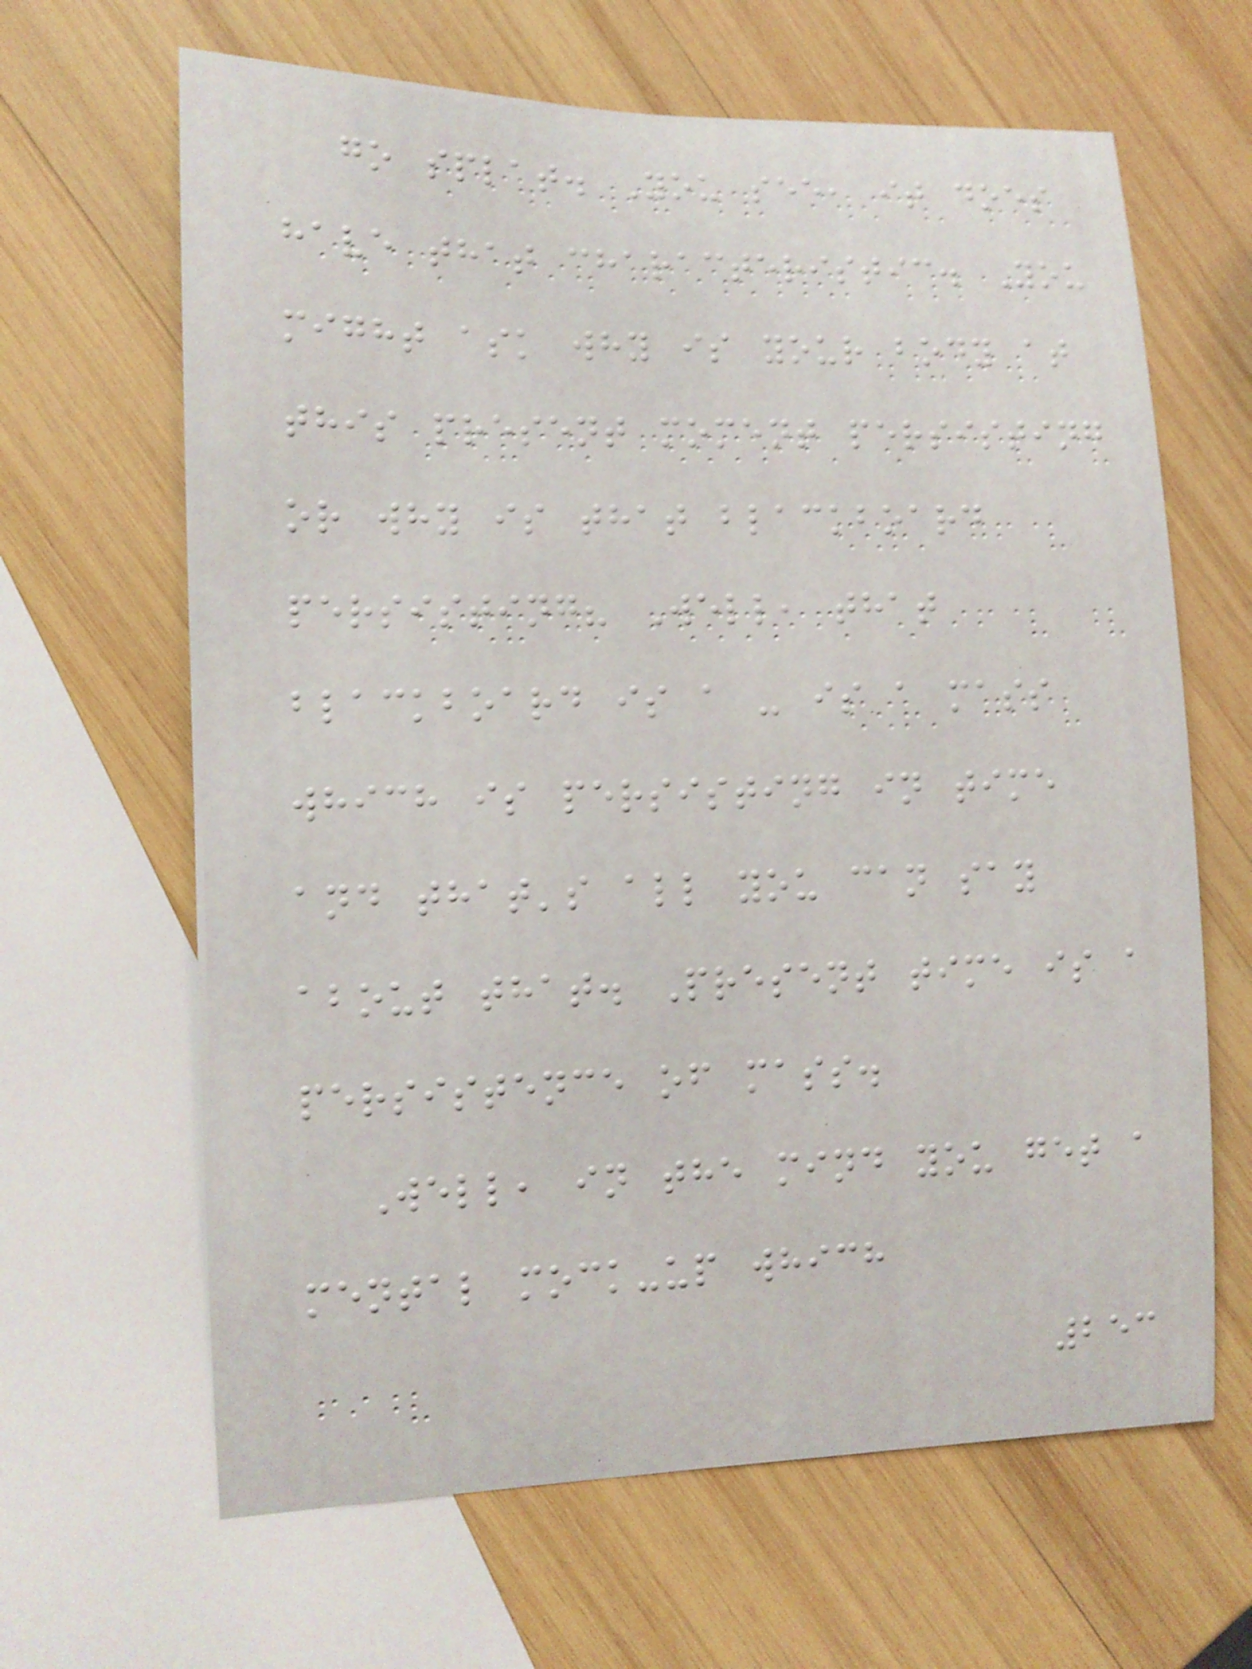go splat. You see, it does
have that characteristic. You
might ask why is your body at
this present moment persisting
or why is that blackboard
persisting? Well, that
blackboard is a - is a mass
which is persisting in time
and that's all you can say
about that. Present time is a
persistence of mass.
Well, in the mind you get a
mental mock-up which
253
